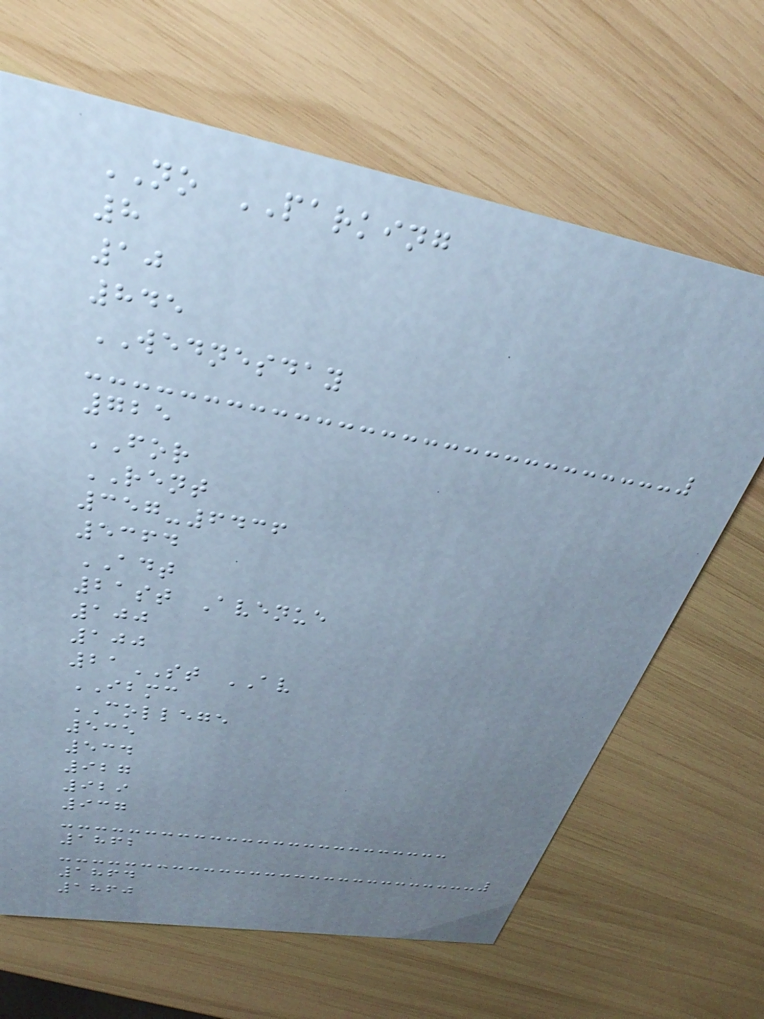NO PARKING
8
10
845
WEDNESDAY
725
FOR
RENT
357-6436
5364
ADT
21st Avenue
100
100
21ST AV
IBMC
COLLEGE
535
534
927
929
937
1862
1864
1860
